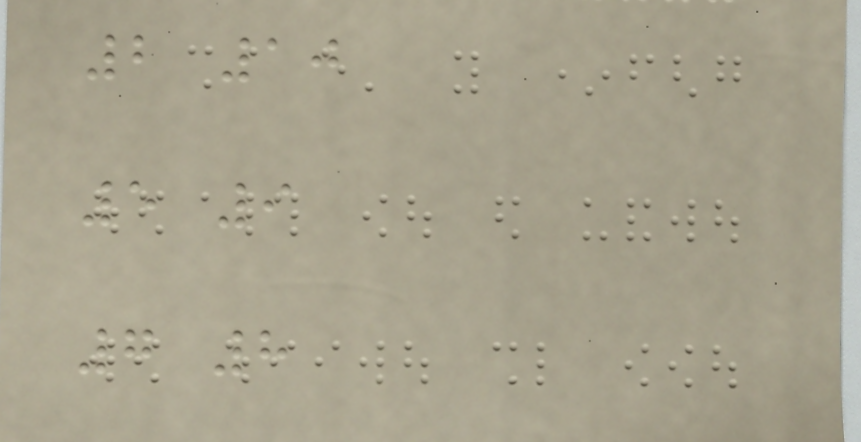2 10
5 9
7 8
